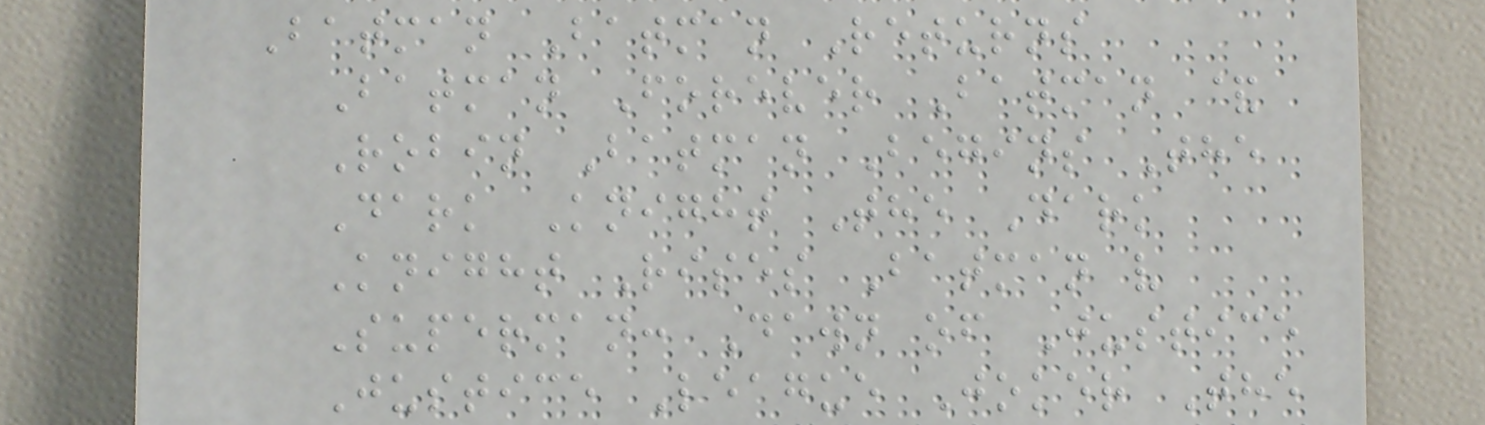Batman Batman Returns
Batman Forever Batman &
Robin Batman Begins The
Dark Knight The Dark
Knight Rises Batman v
Superman: Dawn of Justice
Justice League Joker The
